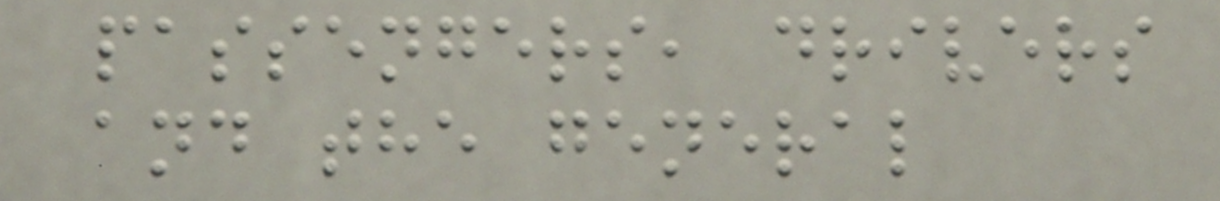passengers, drivers
and the general
